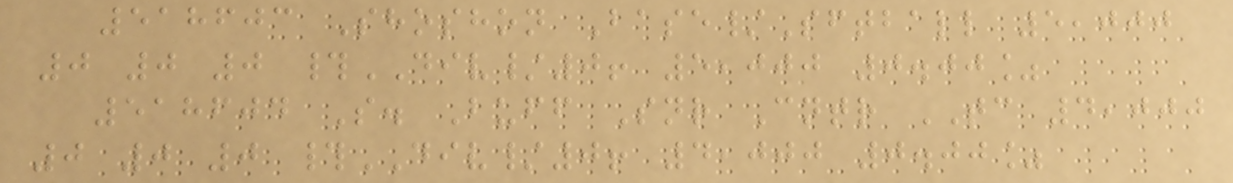518603 Shoshon Base/Sftball 5,000
0 0 0 #DIV/0! 5,000 0.00%
518604 S. Buff Snr Cntr TC 4,000
0 0 0 #DIV/0! 4,000 0.00%
